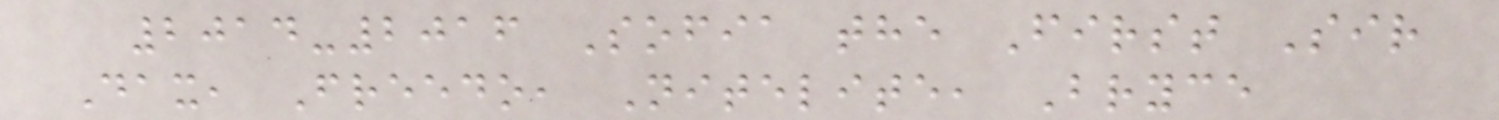2014-2016 Sofia the First Sir
Dax, Freedo, Nitelite, Bryce
